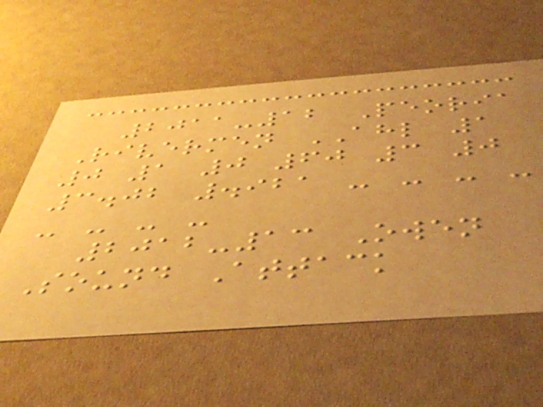2011-12 Peoria
Rivermen AHL 1
0 1 0 60 3 0
3.02 .921 - - - -
- - - -
2012-13 Owen
Sound Attack
